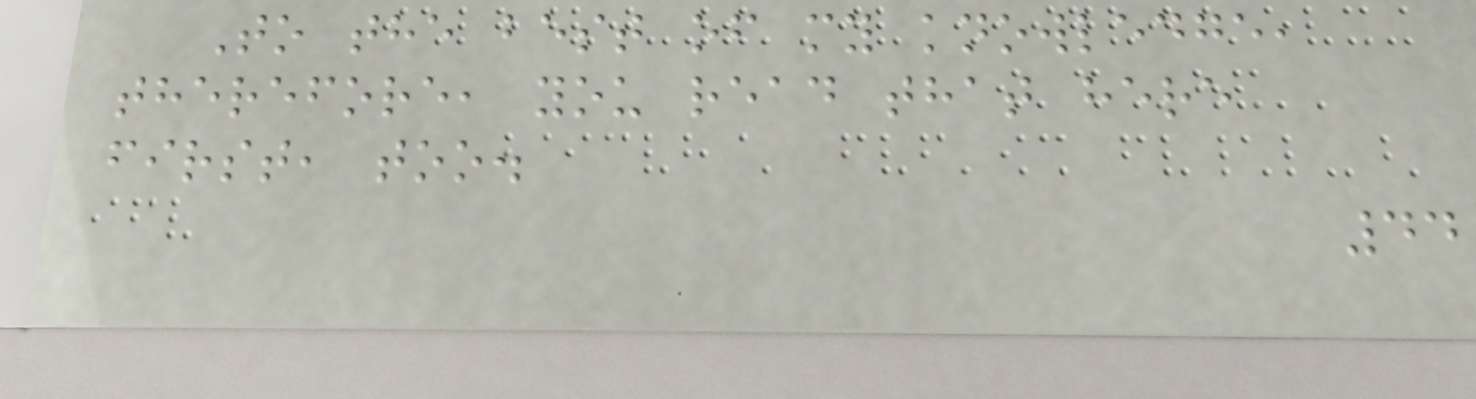To the best of my knowledge,
therefore, you read that here
first, too.
44
